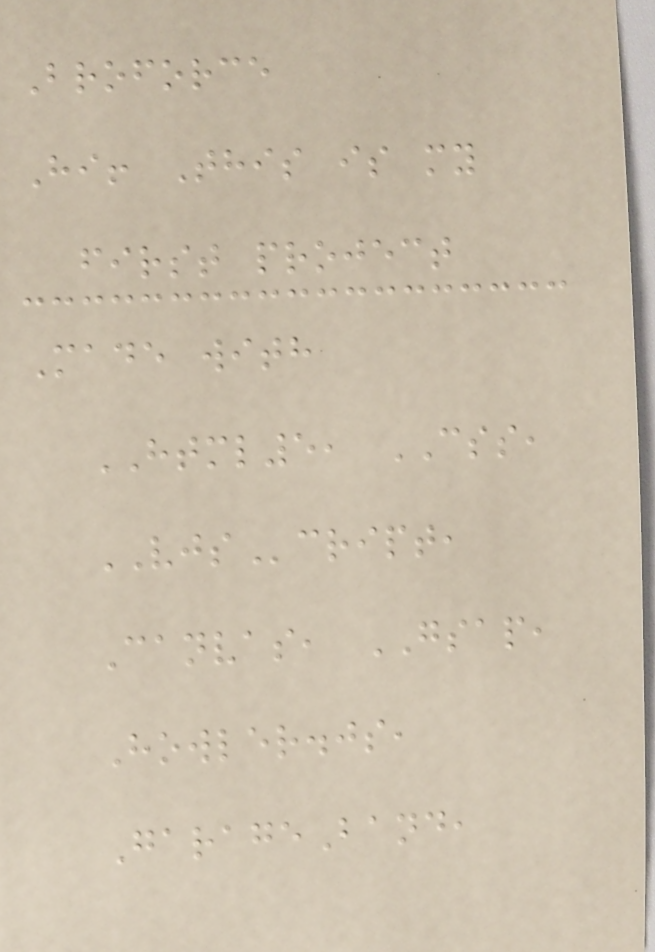Broforce
Hi! This is my
first project
Made with
HTML5, CSS,
VJScript,
Canvas, GSAP,
Howler.js,
GarageBand,
